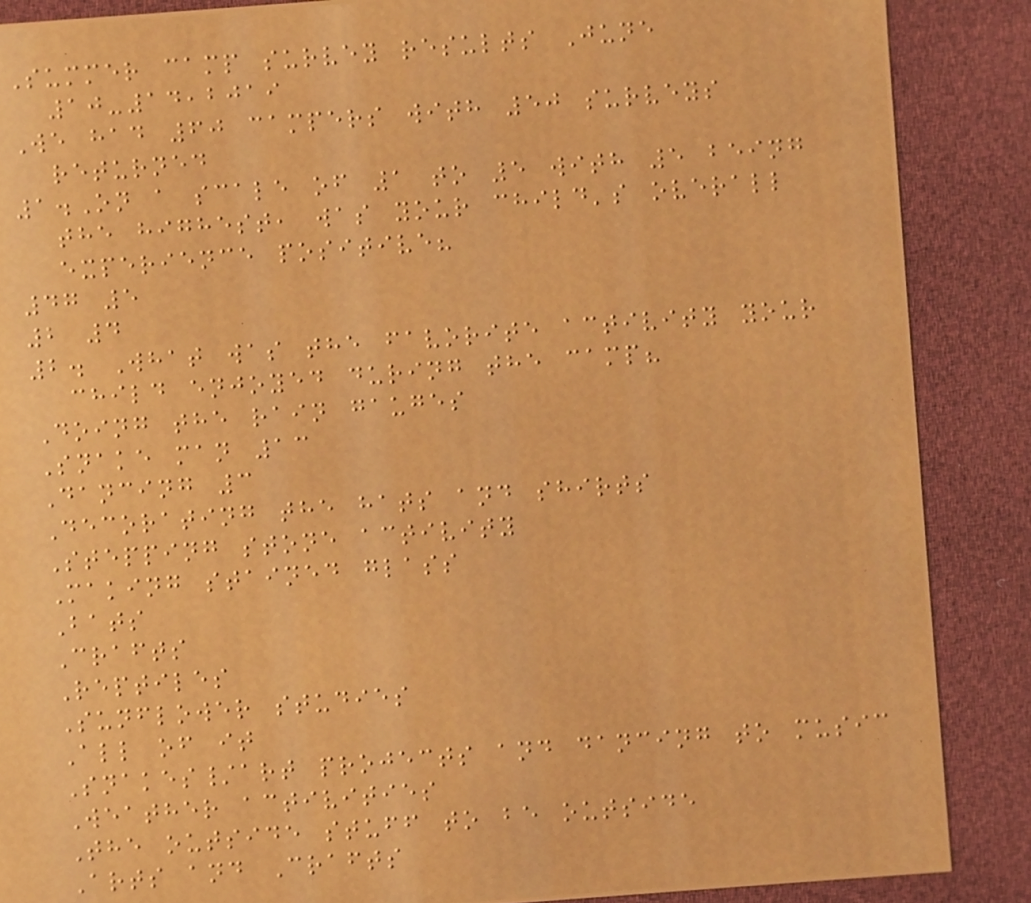Summer camp survey results June
10-14,2019
We had 60 campers with 50 surveys
returned
1.On a scale of 1 to 5 with 5 being
the highest, was your child's overall
experience positive?
47 5
2 4
2. What was the favorite activity your
child enjoyed during the camp?
Doing the rain gauges
Snake man 13
Dancing 3
Decorating the hats and shirts
Stepping stone activity
Making stained glass
Bats
Crafts
Reptiles
Sunflower studies
All of it
Snakes/art projects and dancing to music
Weather activities
The outside stuff to be outside
Arts and Crafts
